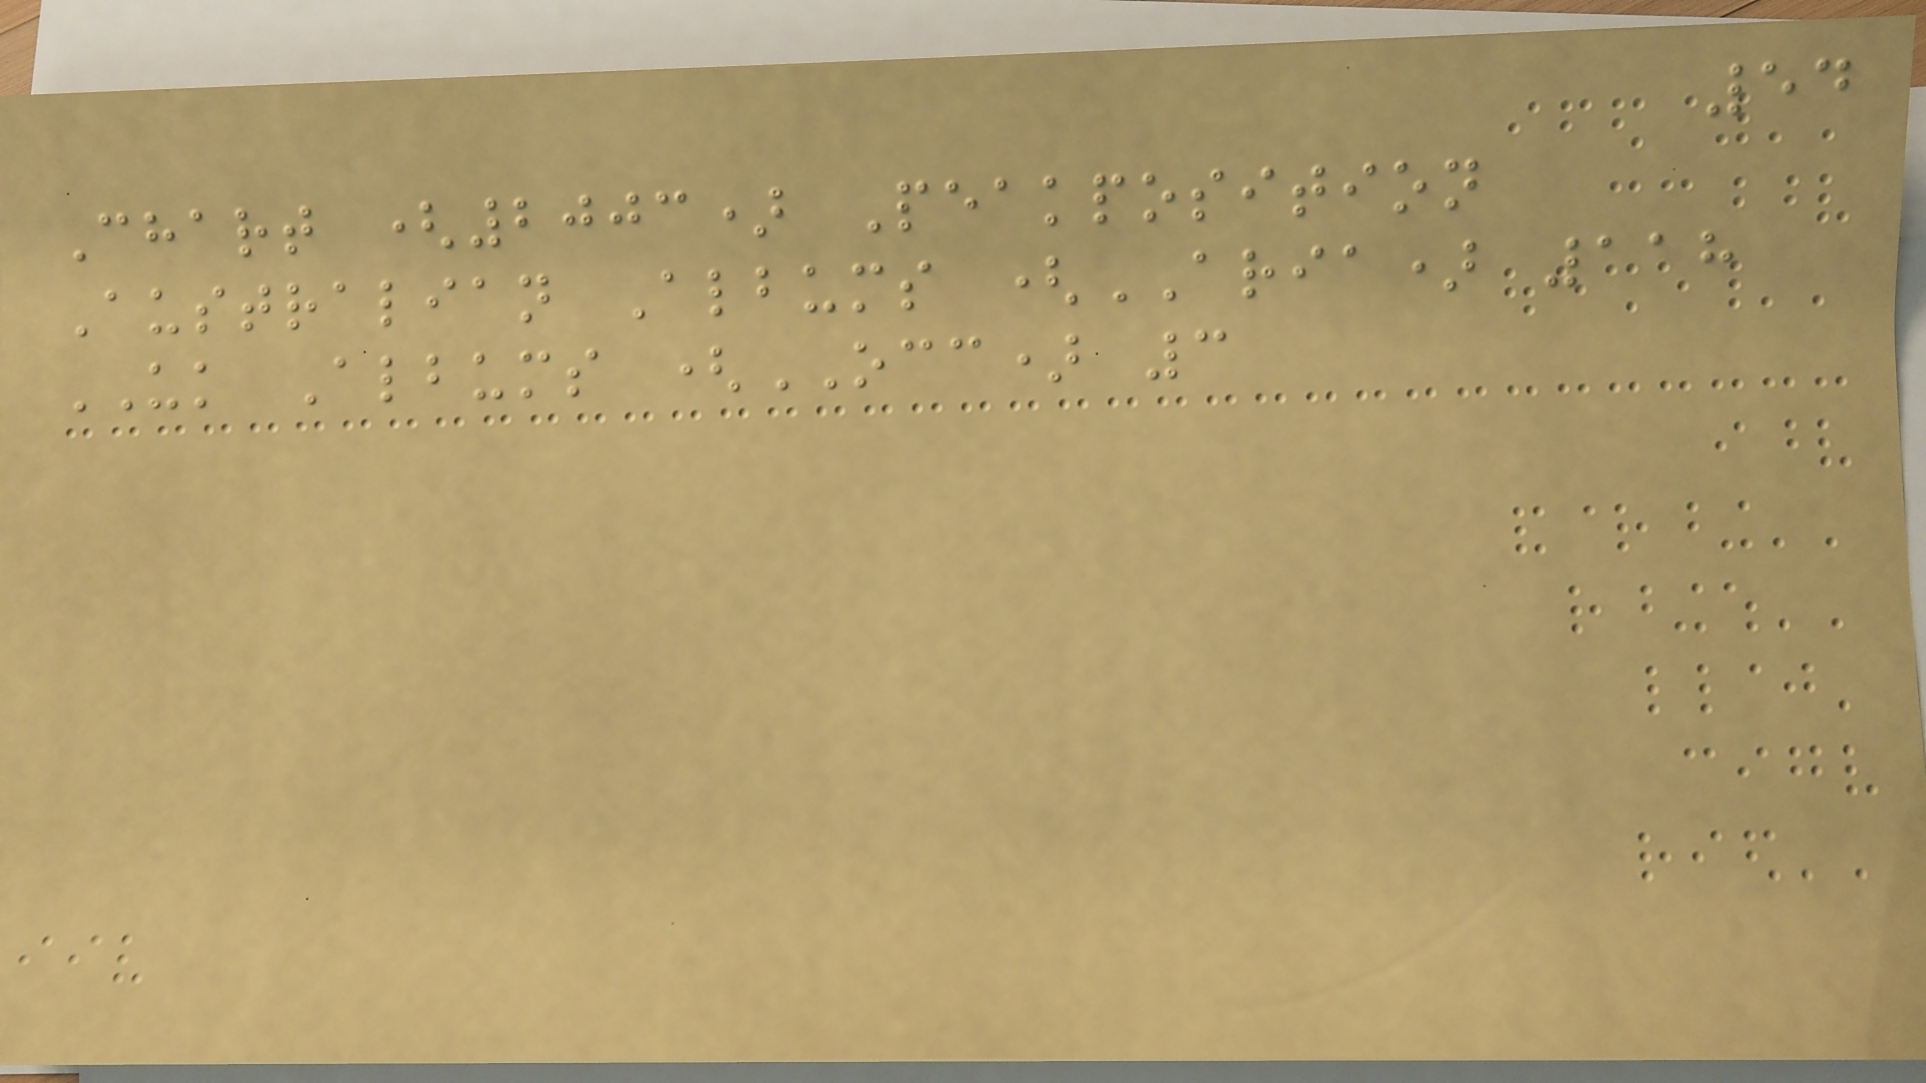54
Chart (2003) Peakposition
Australian Albums (ARIA) 118
UK Albums (OCC) 3
